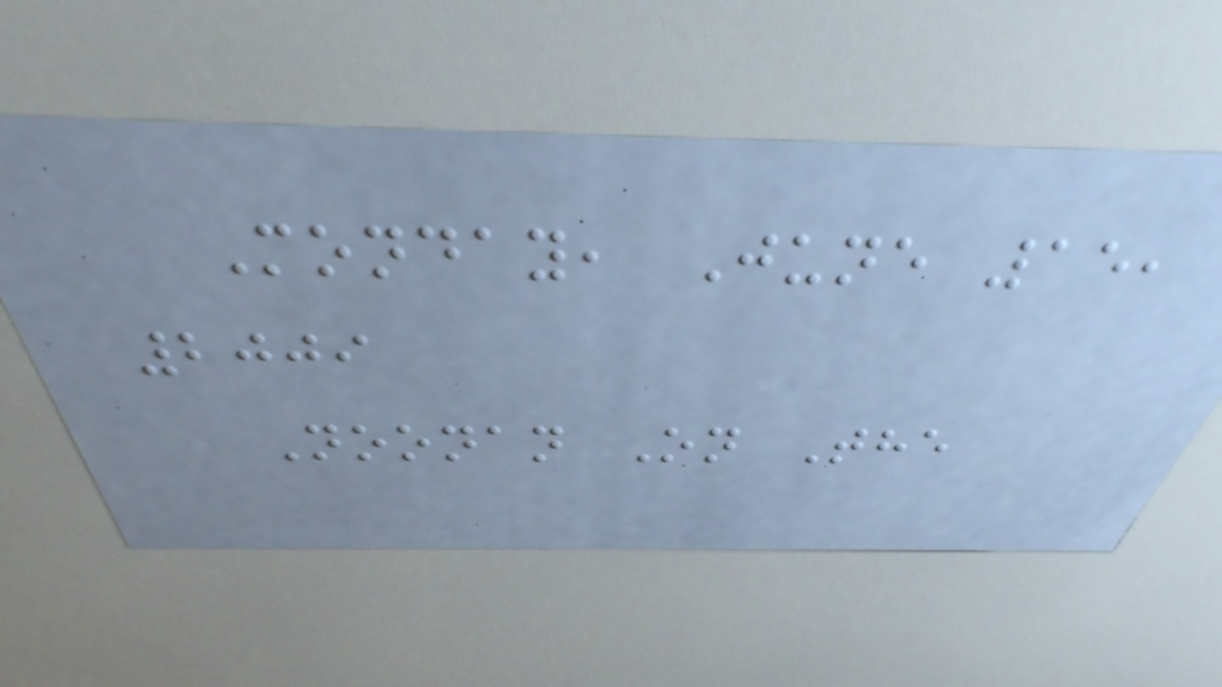Monday, June 15,
2009
Noonan On The
